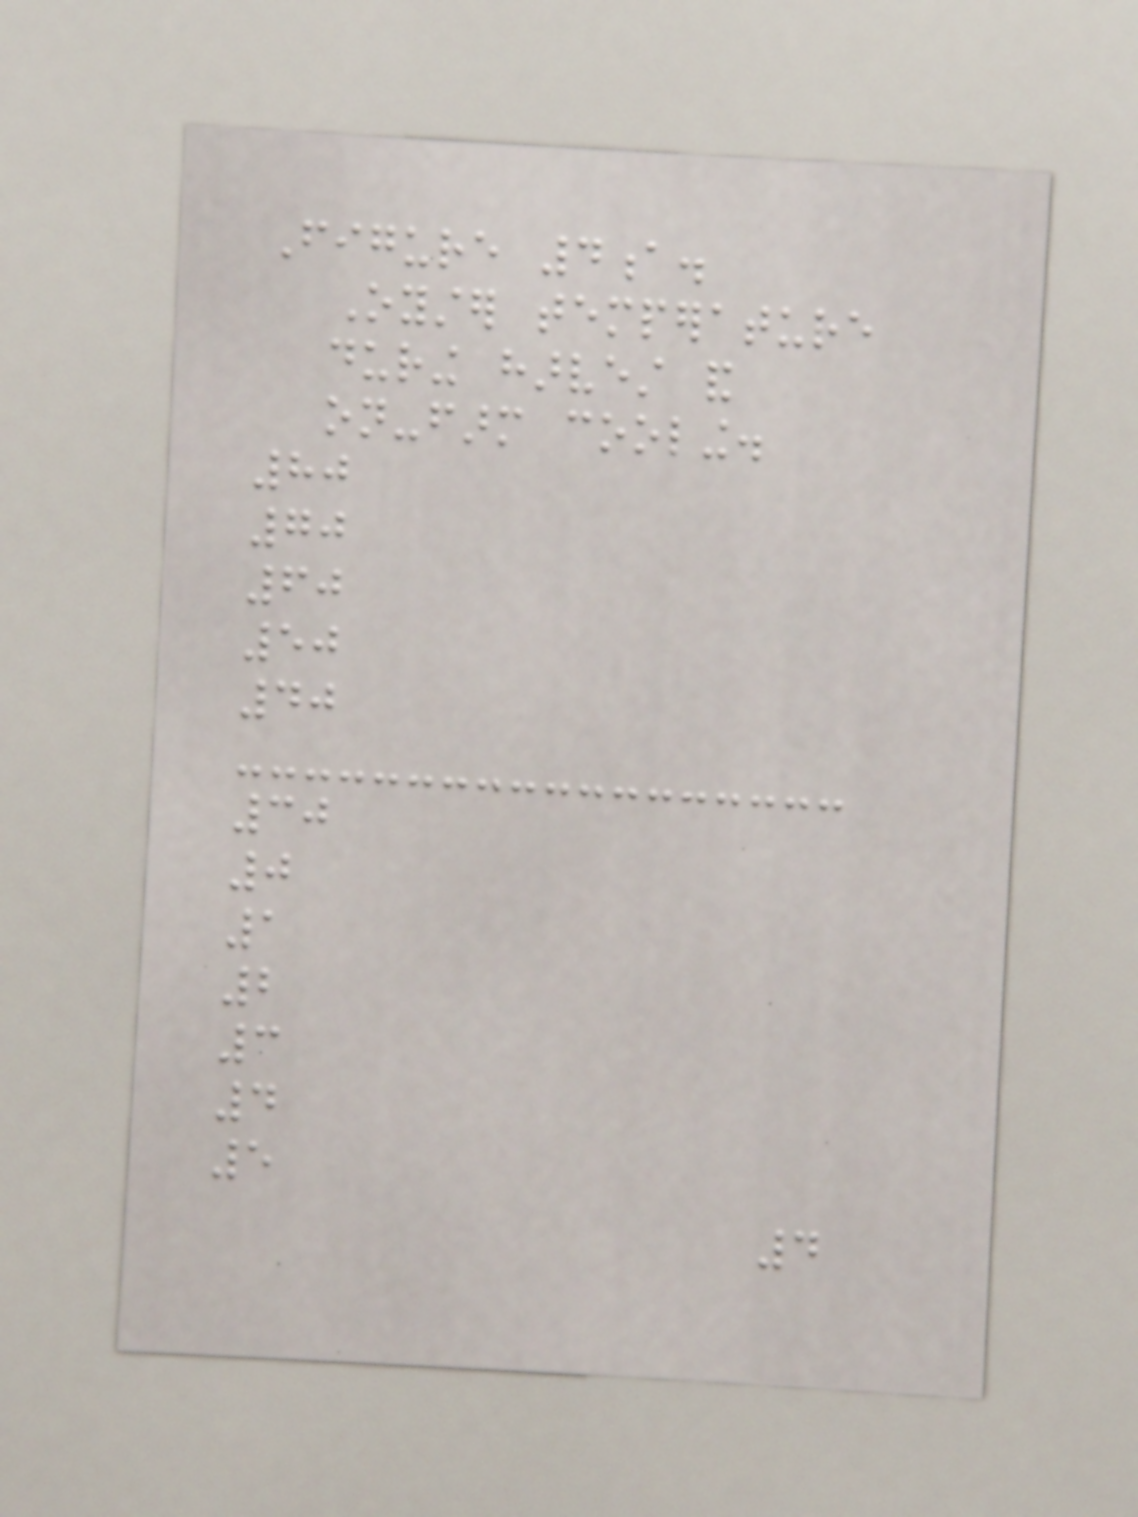Figure 4a.
Oyster temperature
during harvest and
on-farm cooling.
80
70
60
50
40
30
0
1
2
3
4
5
4
